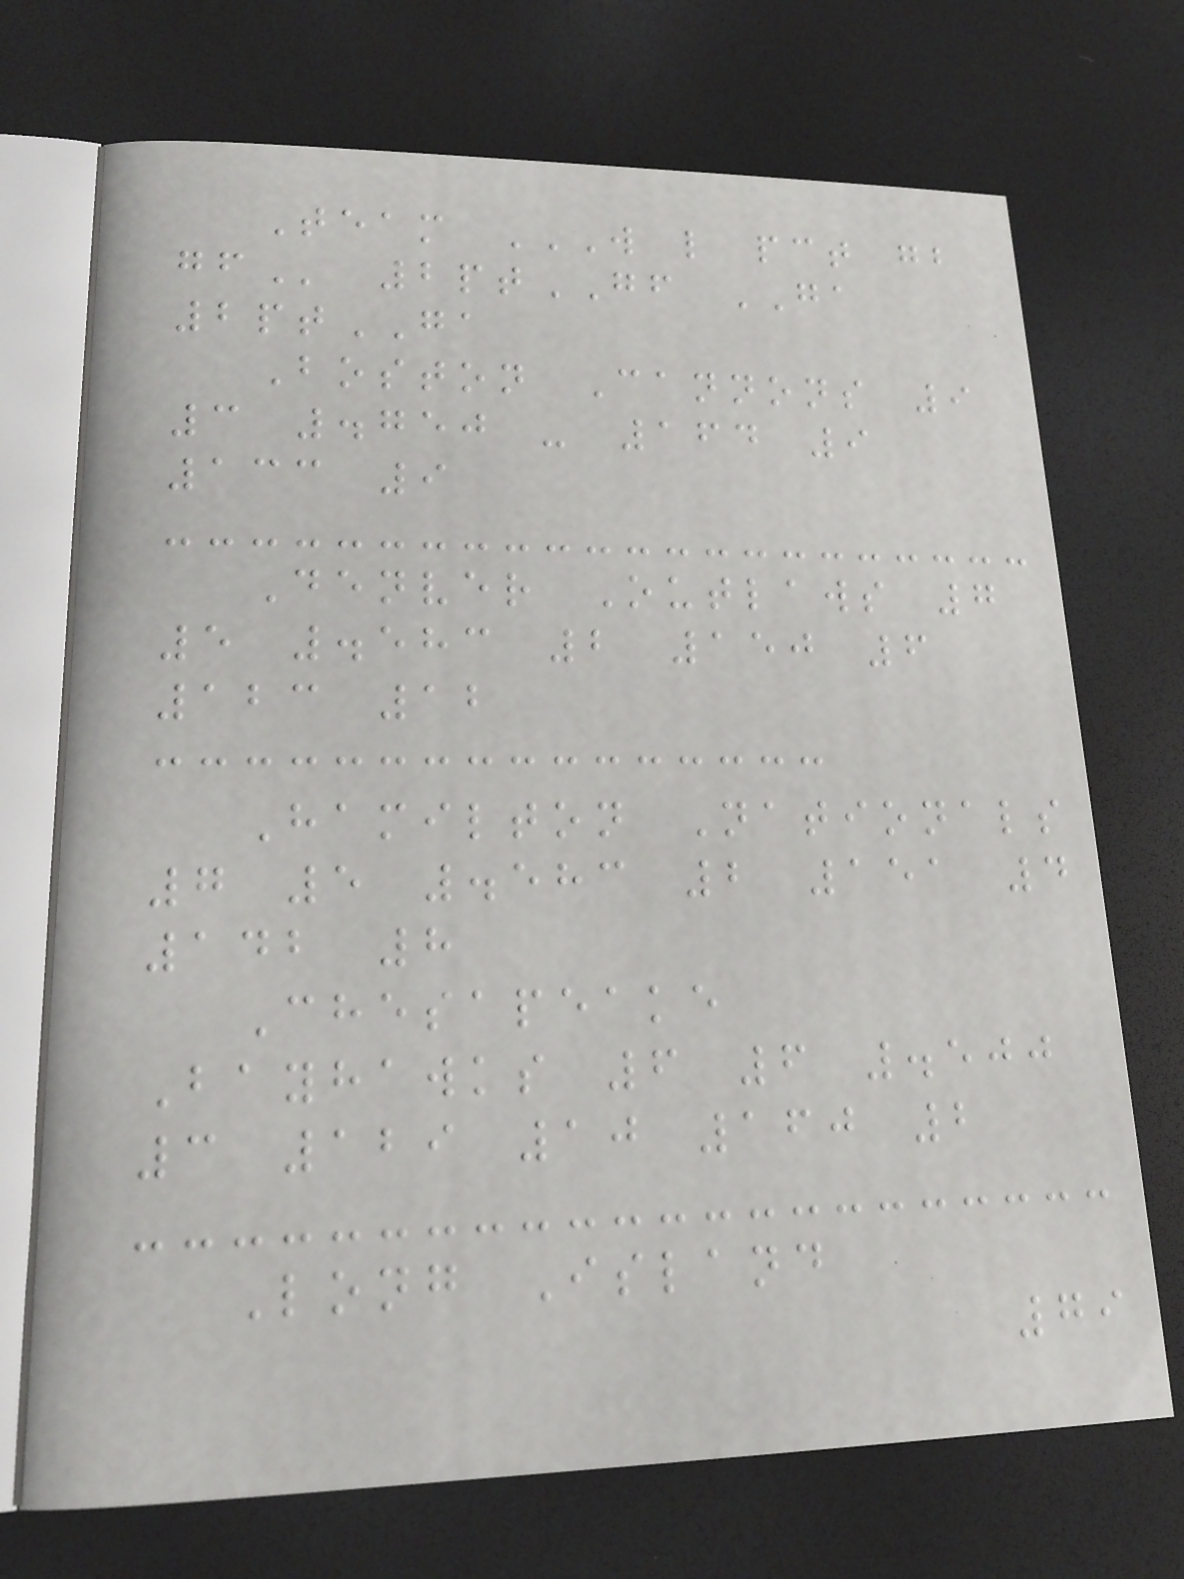Team W L PCT GB
GF 2ptGF GA
2ptGA
Boston Cannons 9
3 .750 - 164 9
133 9
Denver Outlaws 7
5 .583 2 150 6
123 12
Hamilton Nationals
7 5 .583 2 151 4
142 8
Chesapeake
Bayhawks 6 6 .500
3 129 10 160 2
Long Island
79
